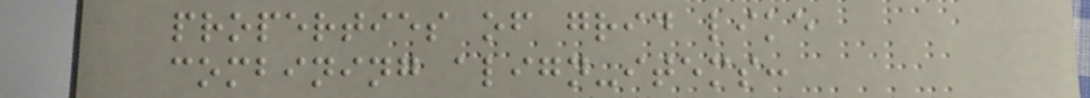properties of grid like
combining align-items:
